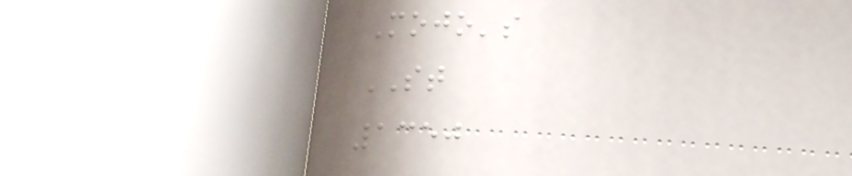Mojo's
ST
1350
